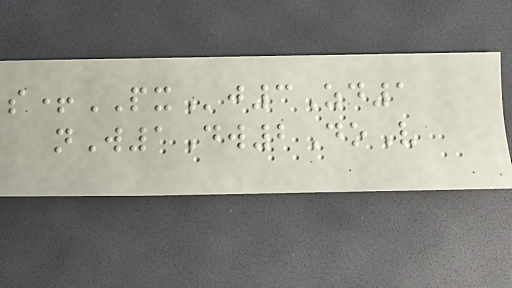s+PXj3Zd1
nW1Dw2DoV
